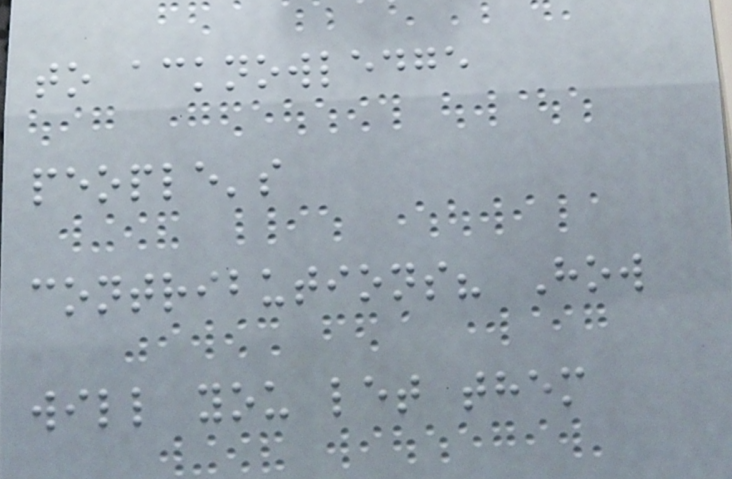to acknowledge
people's
contributions? How
will you let them
